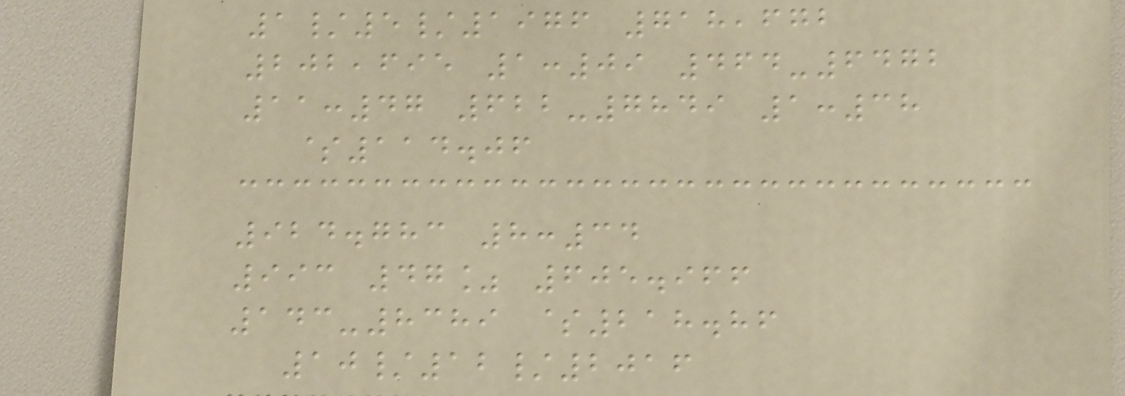1/5/1976 718,672
202,695 1:09 464-6472
11:47 622-7849 1:38
$114.06
924.783 8:34
993 47% 605.966
143-8389 $218.86
10/12/2016
